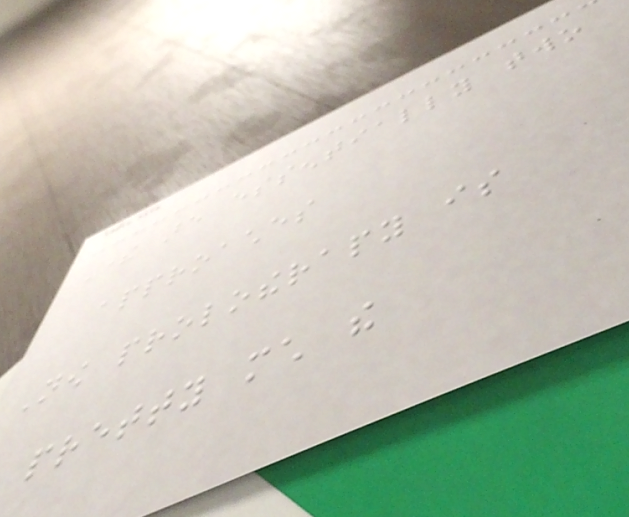There are essentially two
approaches
Now prolotherapy is
pretty much the
